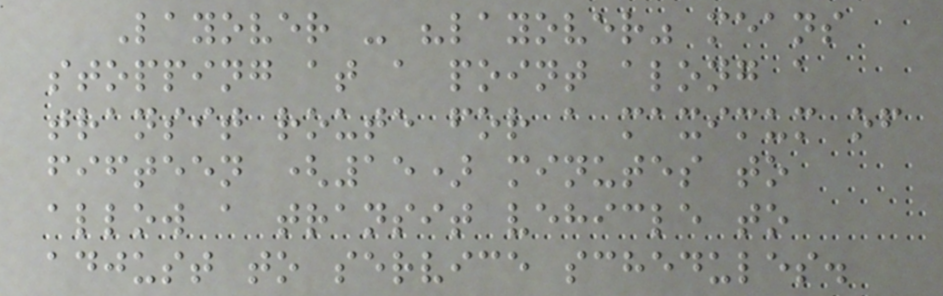Layover - "layover" means
stopping at a point along a
transit route for a maximum of
fifteen (15) minutes to
allow a transit vehicle to
adjust to service schedules.
